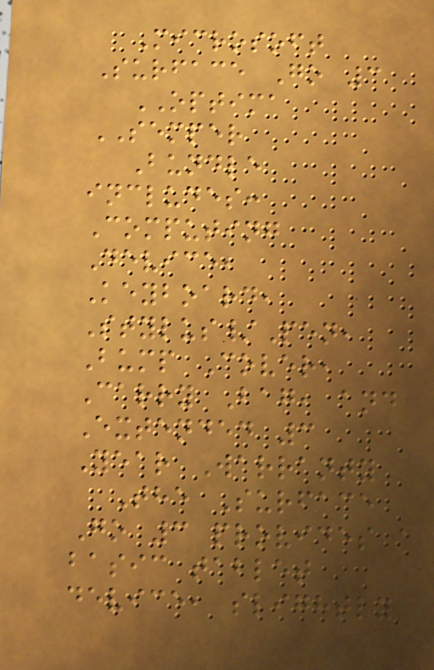Microsoft
Surface Go 3
OPTIMA
SEMPER
Bundle
includes:
Computing
Device,
Keyboard,
Stylus/Pen,
Bump Cover,
Carry Bag, and
Extended 3
Year Warranty
The Surface
Go 3 provides a
basic tablet
device, slightly
